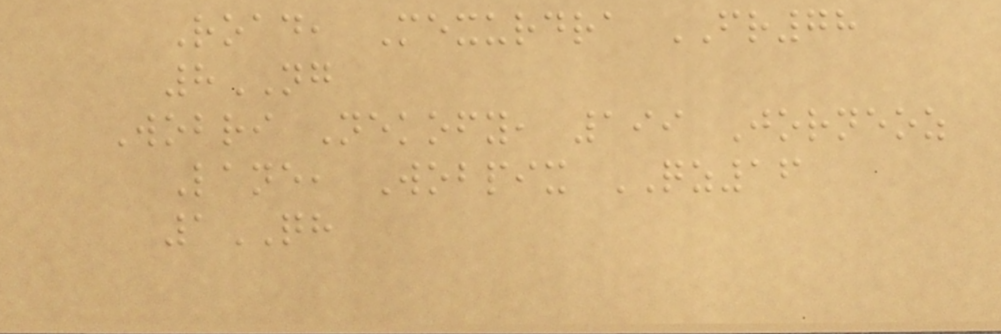Road, Mexurdra FR78
8NG
Wobri Nekofy, 199 Jorneoz
Lane, Wobpix QZ16
1QH
